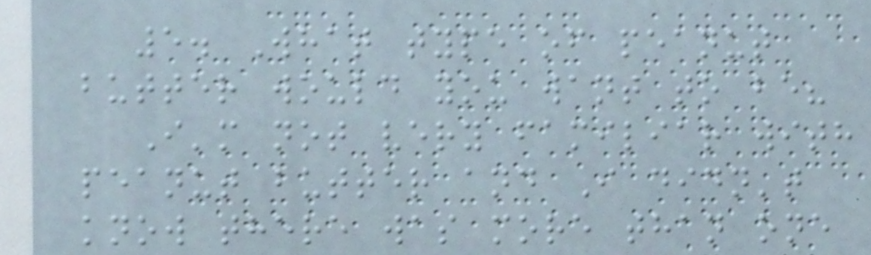5. What type of peanut
butter would you want to be?
I'm not very familiar with
peanut butter and I didn't
know there was more than one
